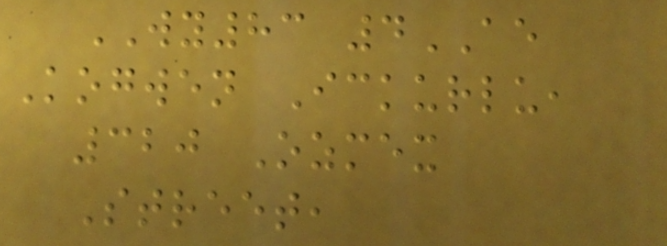WY83 4AE
Kogwen Ickurlu,
320 Ozmex
Street,
